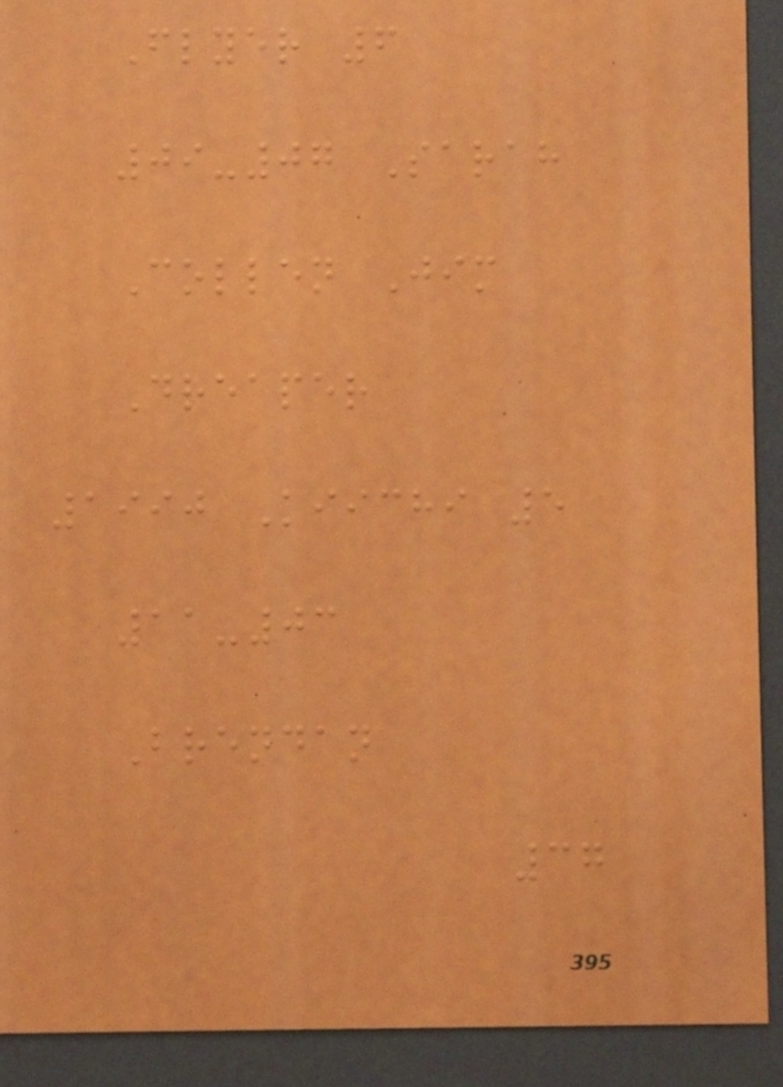Flyer 6
09-07 Sarah
Collen Jim
Dreaper
1990 Kiichi 5
11-03
Brendan
37
